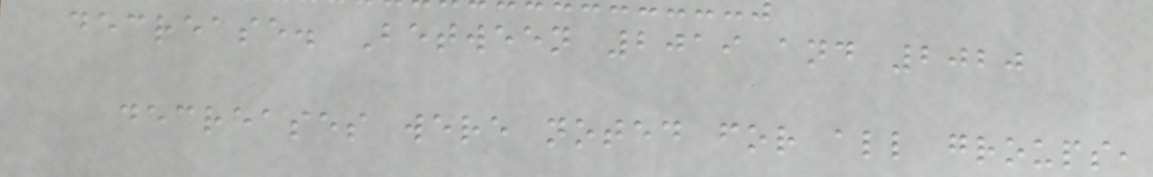decrease. Between 2019 and 2020
decreases were noted for all groups,
